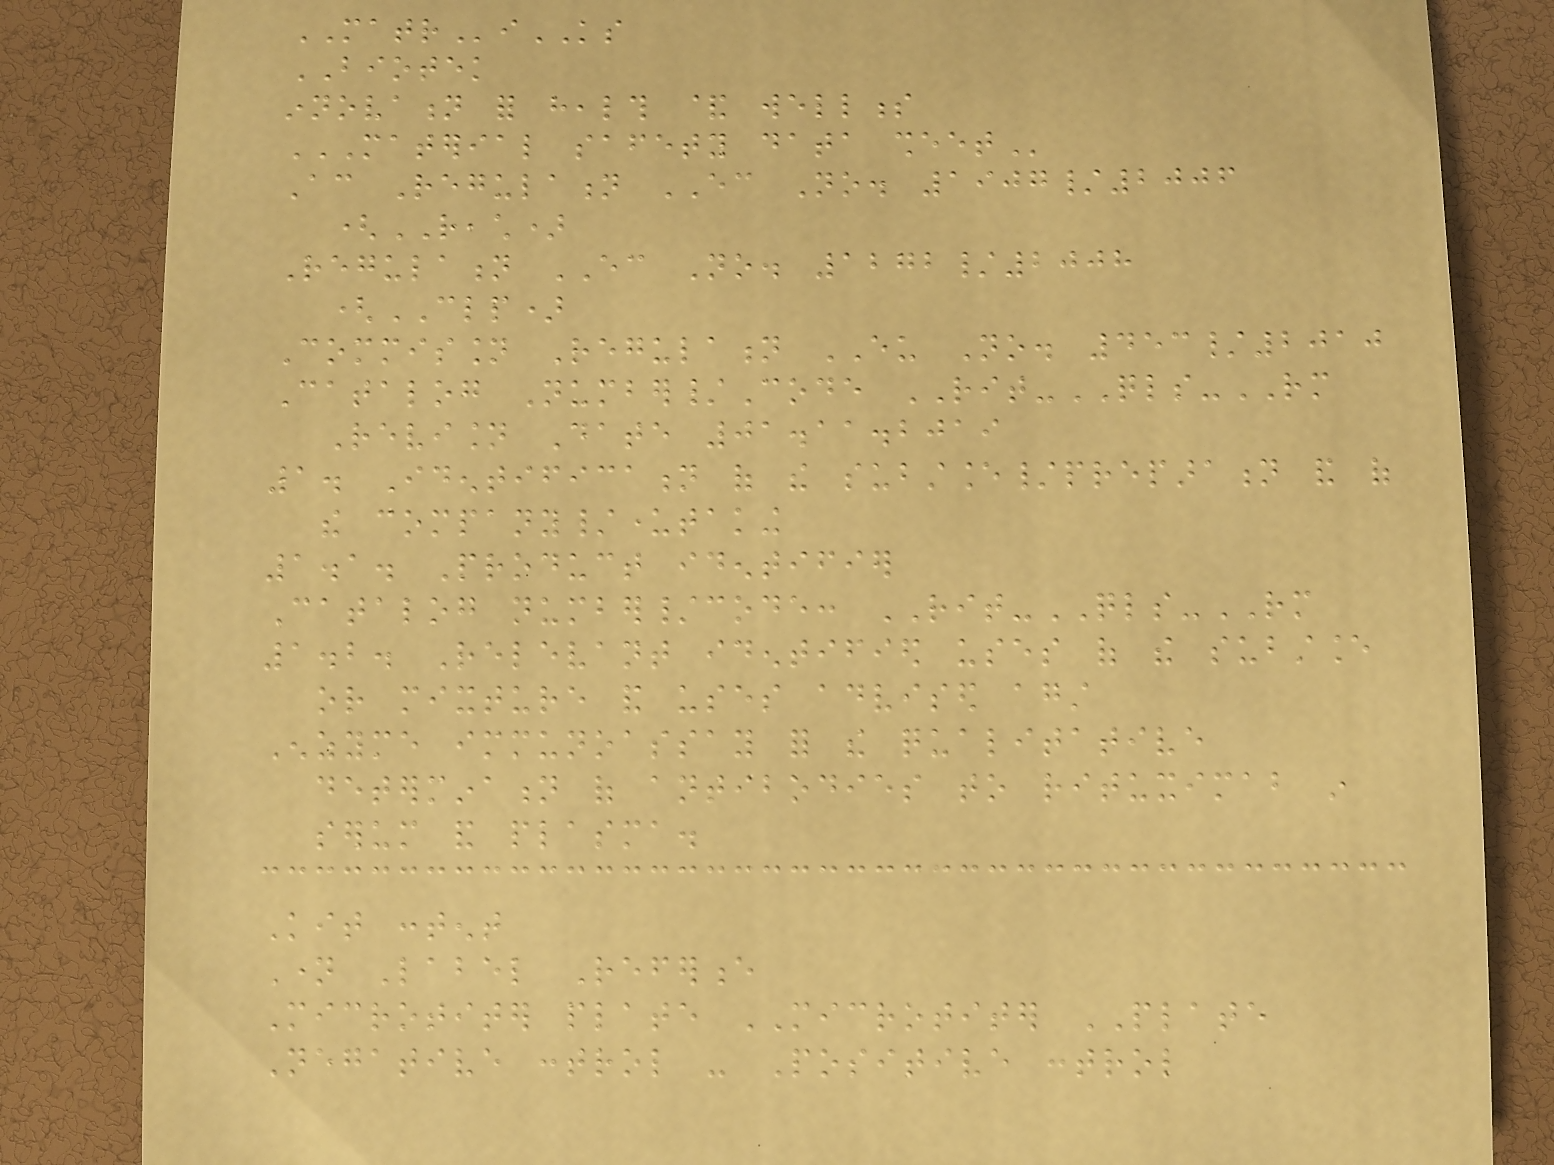MATRiKS
BIOTEK
innovation for health & wellness
MATERIAL SAFETY DATA SHEET
According Regulation EC No. 1907/2006
(REACH)
Regulation EC No. 1272/2008
(CLP)
Commission Regulation EU No. 453/2010
Catalog Number/Code RIT-QLS-RM
Revision Date 01.11.2019
1. Identification of the substance/preparation and of
the company/undertaking
1.1. Product identifier
Catalog number/code: RIT-QLS-RM
1.2. Relevant identified uses of the substance
or mixture and uses advised against
Enzyme immunoassay for the qualitative
determination of antibodies to rituximab in
serum and plasma.
Kit content
Name Label Reference
Microtiter plate MICROTITER PLATE
Negative control - Positive control
